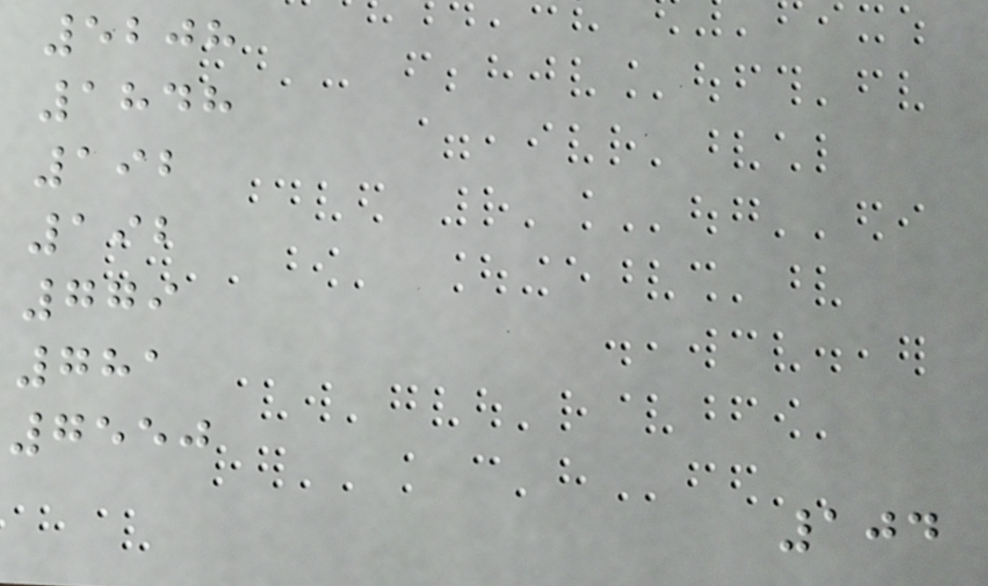5208
1848
192
192
779
781
7550
104
